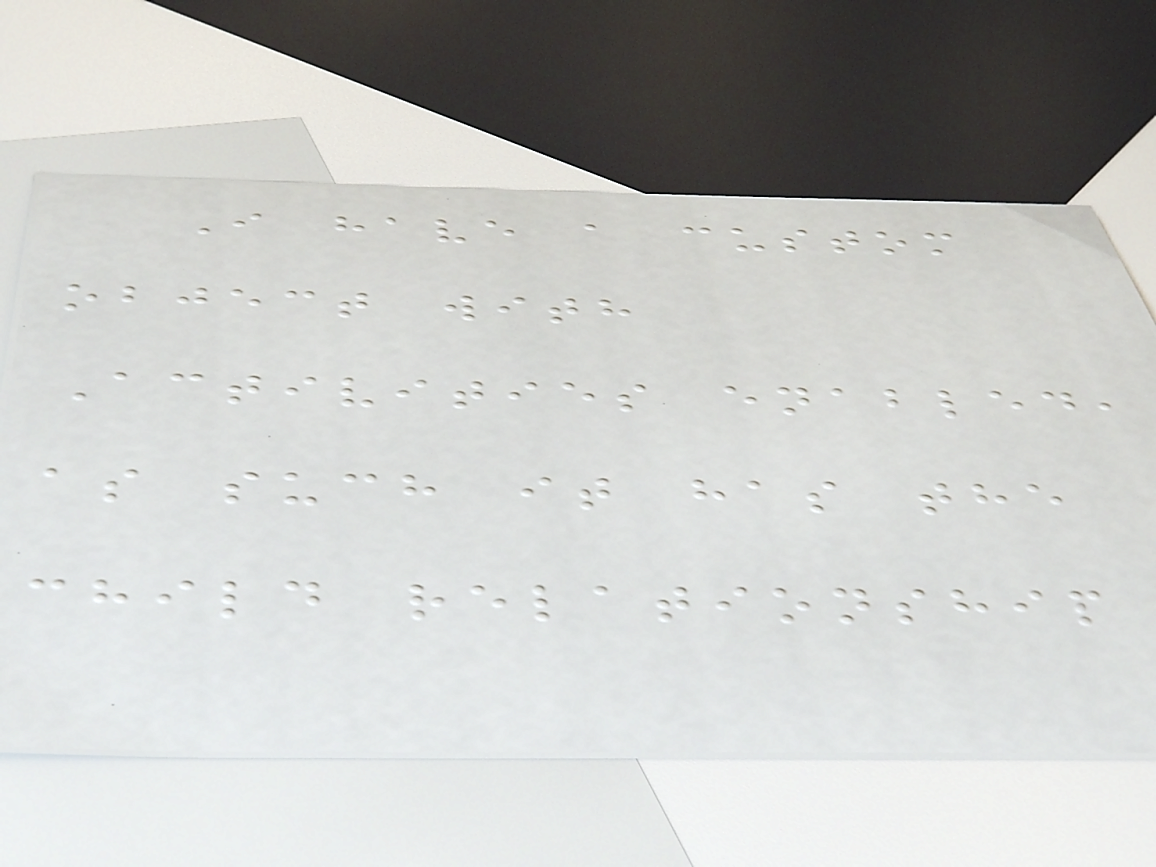I have a custom
object with
Activities enabled,
as such it has the
child relationship
